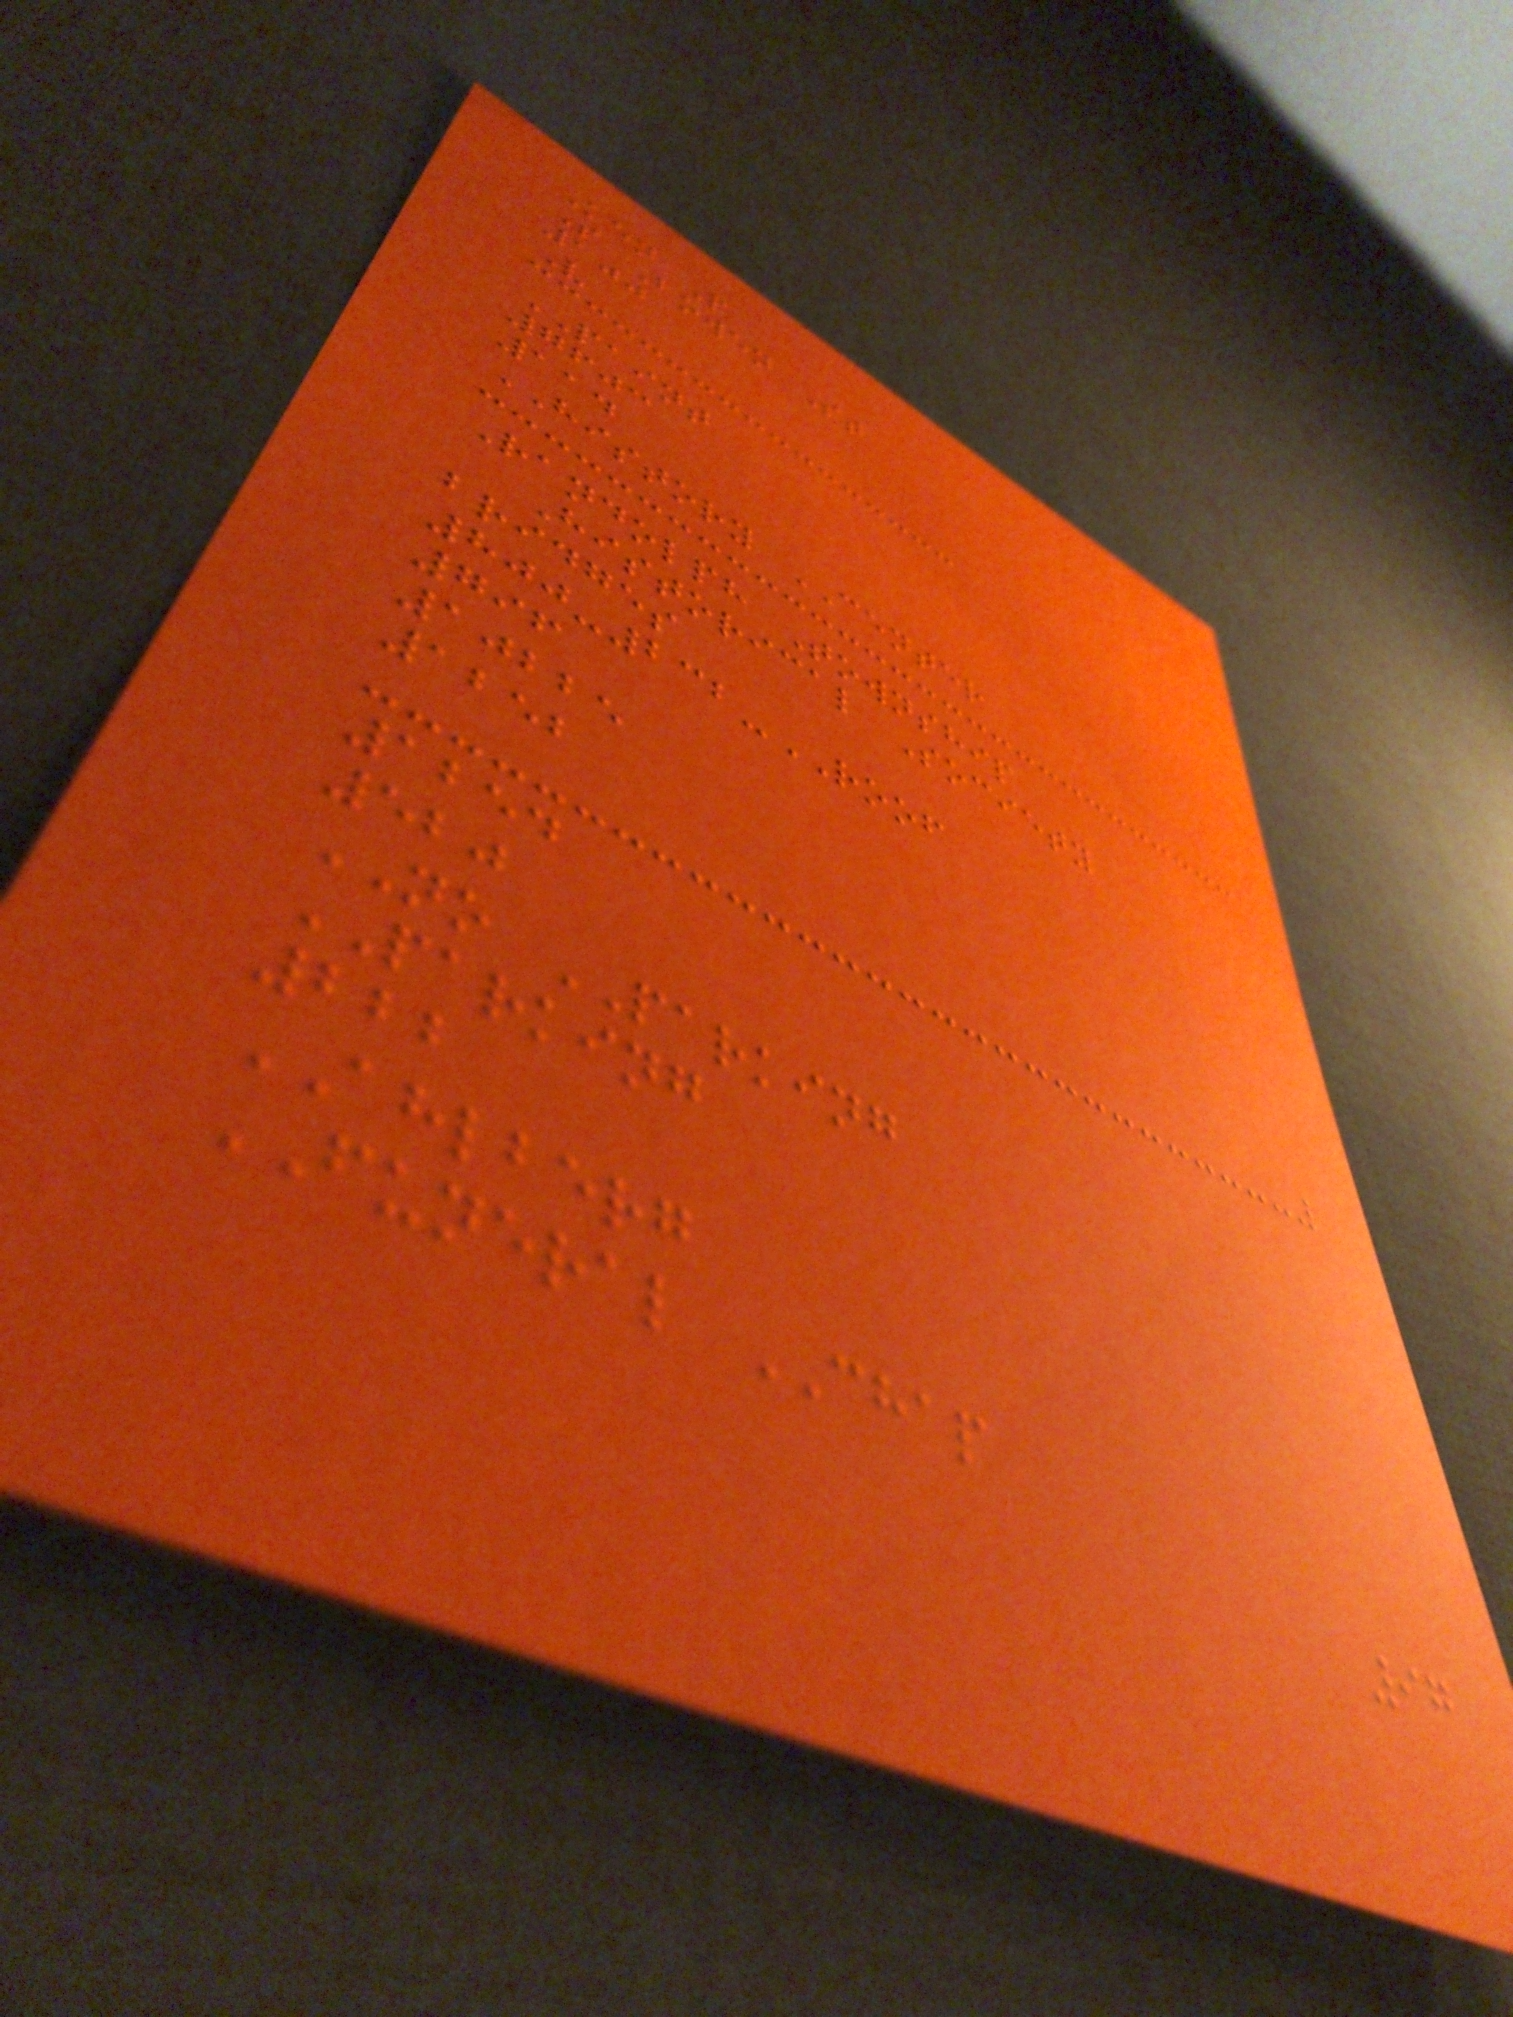Ken P
S Bowen St
100
V
PAINT
7603
114
HISTORY CENTER
Randolph Township
Historical Society
bridges
800-232-ROOF
796
10225
1252
1254
520
NO PARKING
PARKING
222
AHLBERG
FUNERAL CHAP
97
